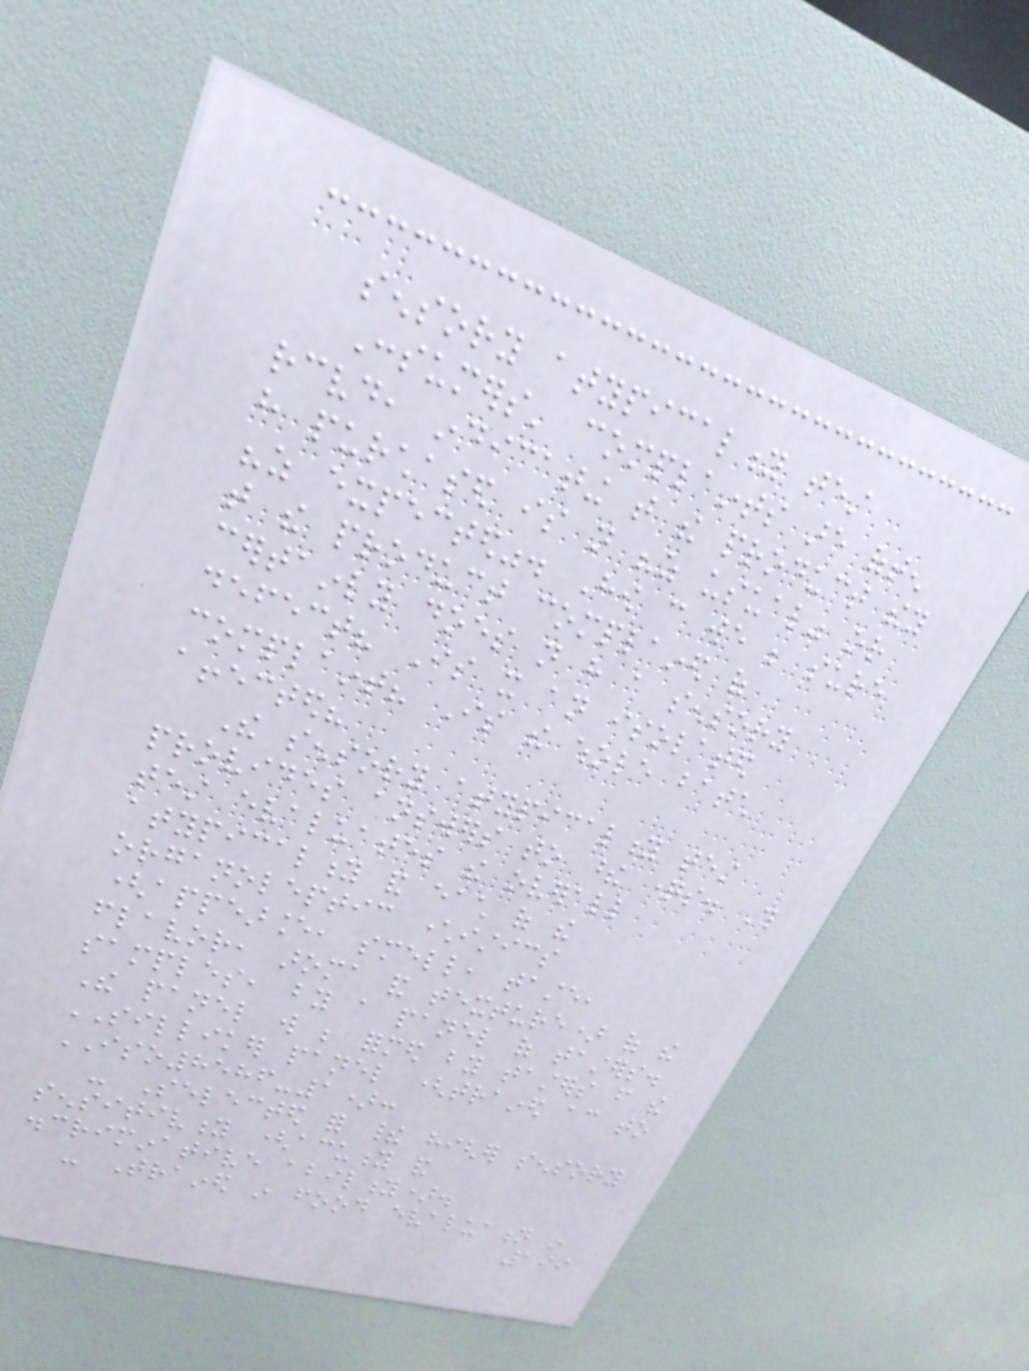sensory atypicality test
Consumers' complaints are often
received, indicating that the product they
have purchased is not "as usual" or
"as expected". How can we be sure
that the product complained of
certainly does not have a sensory
defect? Is it an isolated
complaint? Is the whole batch
affected?
The sensory atypicality test
provides answers to these questions. This
test evaluates the overall
atypicality and each of the
organoleptic characteristics
(appearance, smell, taste,
flavor, aroma and texture) of the
samples, by a panel of tasters.
The panel will be formed by tasters from the
SILLIKER panel (trained according to
ISO8586-1):
- Selected for their higher sensory
sensitivity (acuity and
discriminative ability).
- Trained in food evaluation in
199
